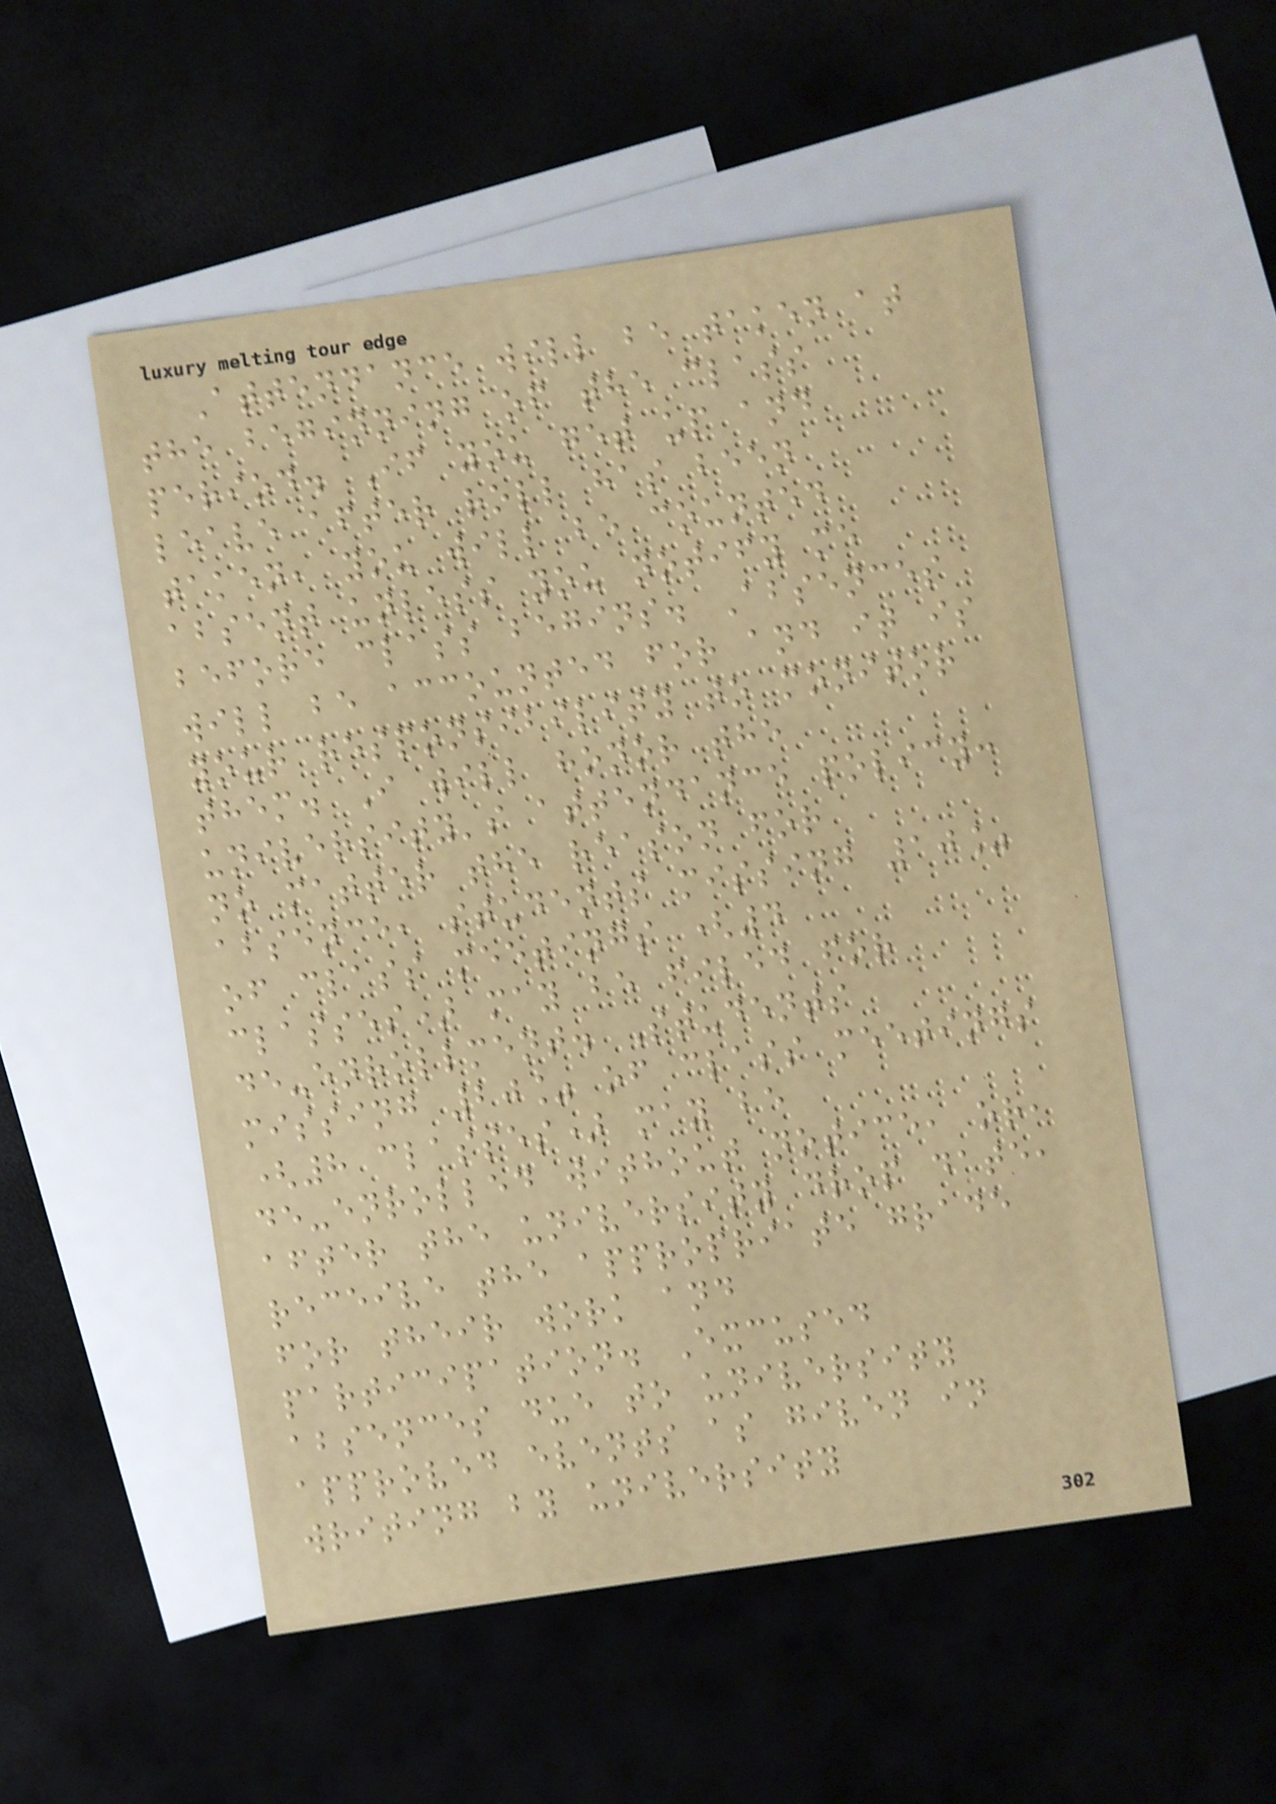Attendance will be taken at
the beginning of the class
period. If you get up and
leave after roll has been
taken, you will be counted
absent unless you notify me
before class begins. Absences
will be accounted for and it is
your responsibility to monitor
them. I will honor the
university's attendance policy:
no matter the reason for
absence, students missing 10%
of class meetings (4
classes) may be filed for
de-enrollment. Students
missing 20% of class meetings
(8 classes) may be
de-enrolled without notice, or,
after the university drop date,
receive the appropriate grade
for their work and
participation. Excused
absences due to university
approved events as given in
writing by university
